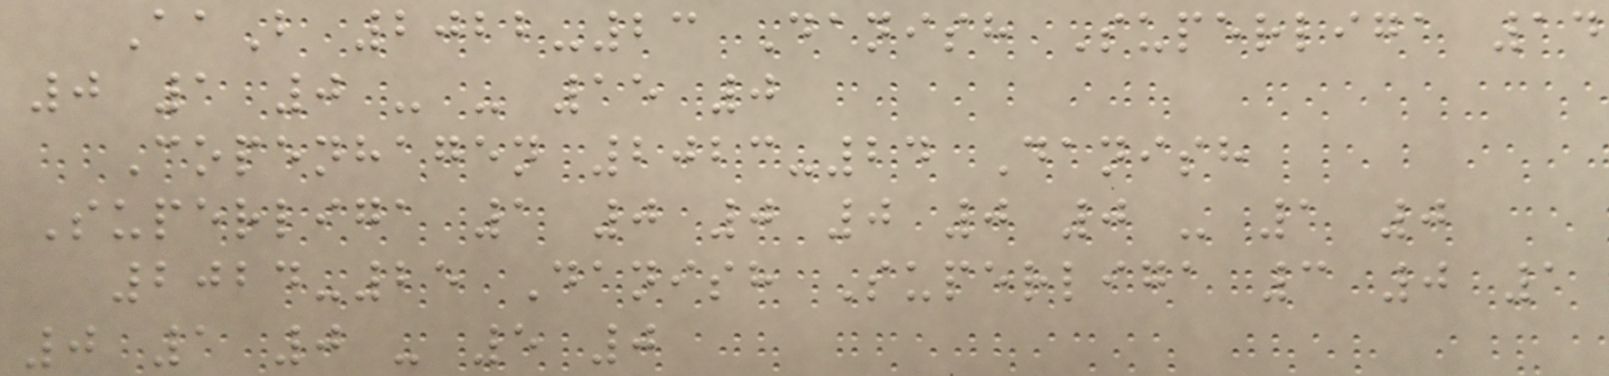AaB 2022-23 Danish Superliga 14
0 1 0 - - 15 0
Copenhagen 2023-24 Danish
Superliga 1 0 0 0 0 0 - 1 0
2024-25 Danish Superliga 3 0 1
0 1 0 - 5 0
